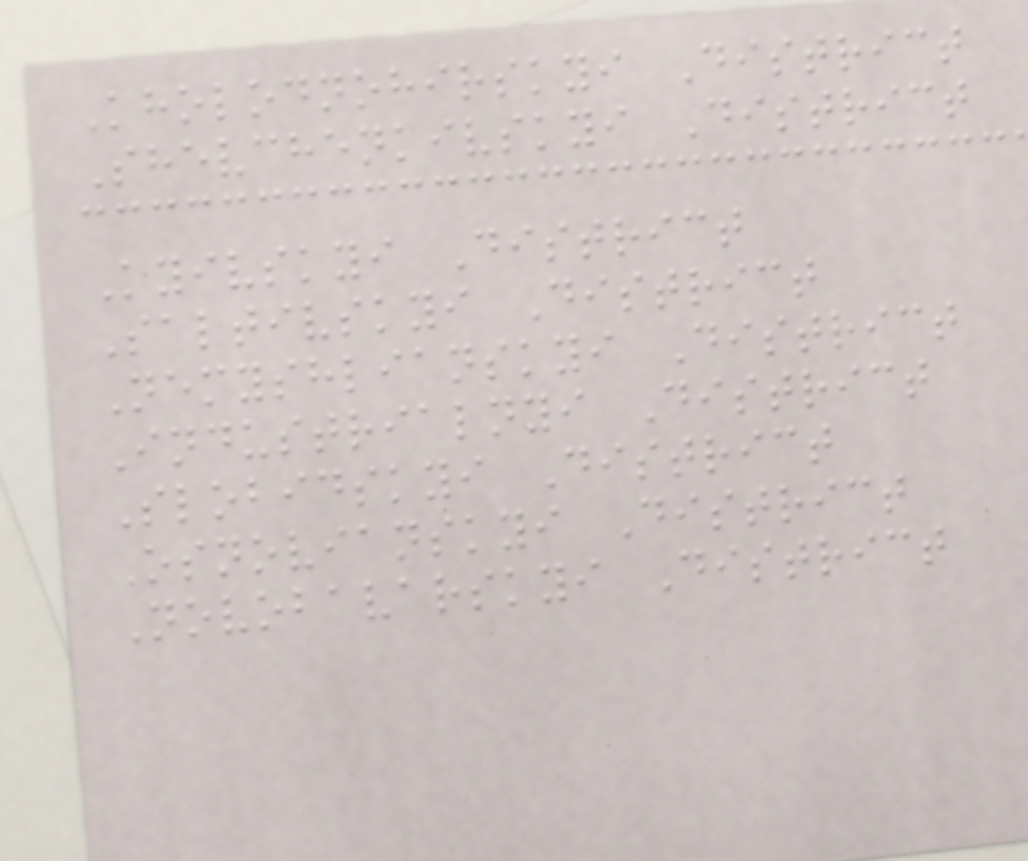Kholodnohirskyi District
Shevchenkivskyi District
Kyivskyi District
Saltivskyi District
Nemyshlianskyi District
Industrialnyi District
Slobidskyi District
Osnovianskyi District
Novobavarskyi District
